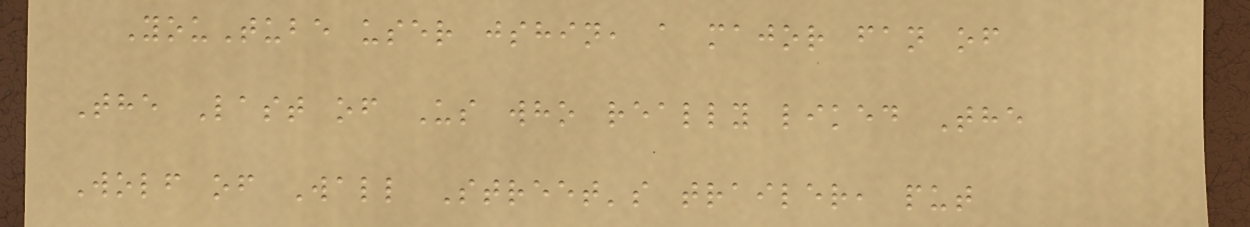YouTube user jshin, a major fan of
The Last of Us who really liked The
Wolf of Wall Street's trailer, put
